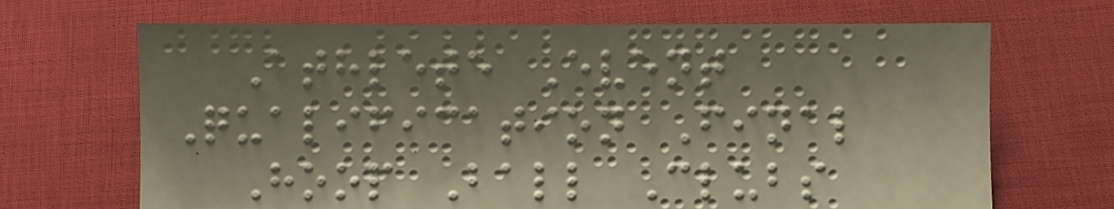Athlete Event
Qualification Final
Hoop Ball Clubs
